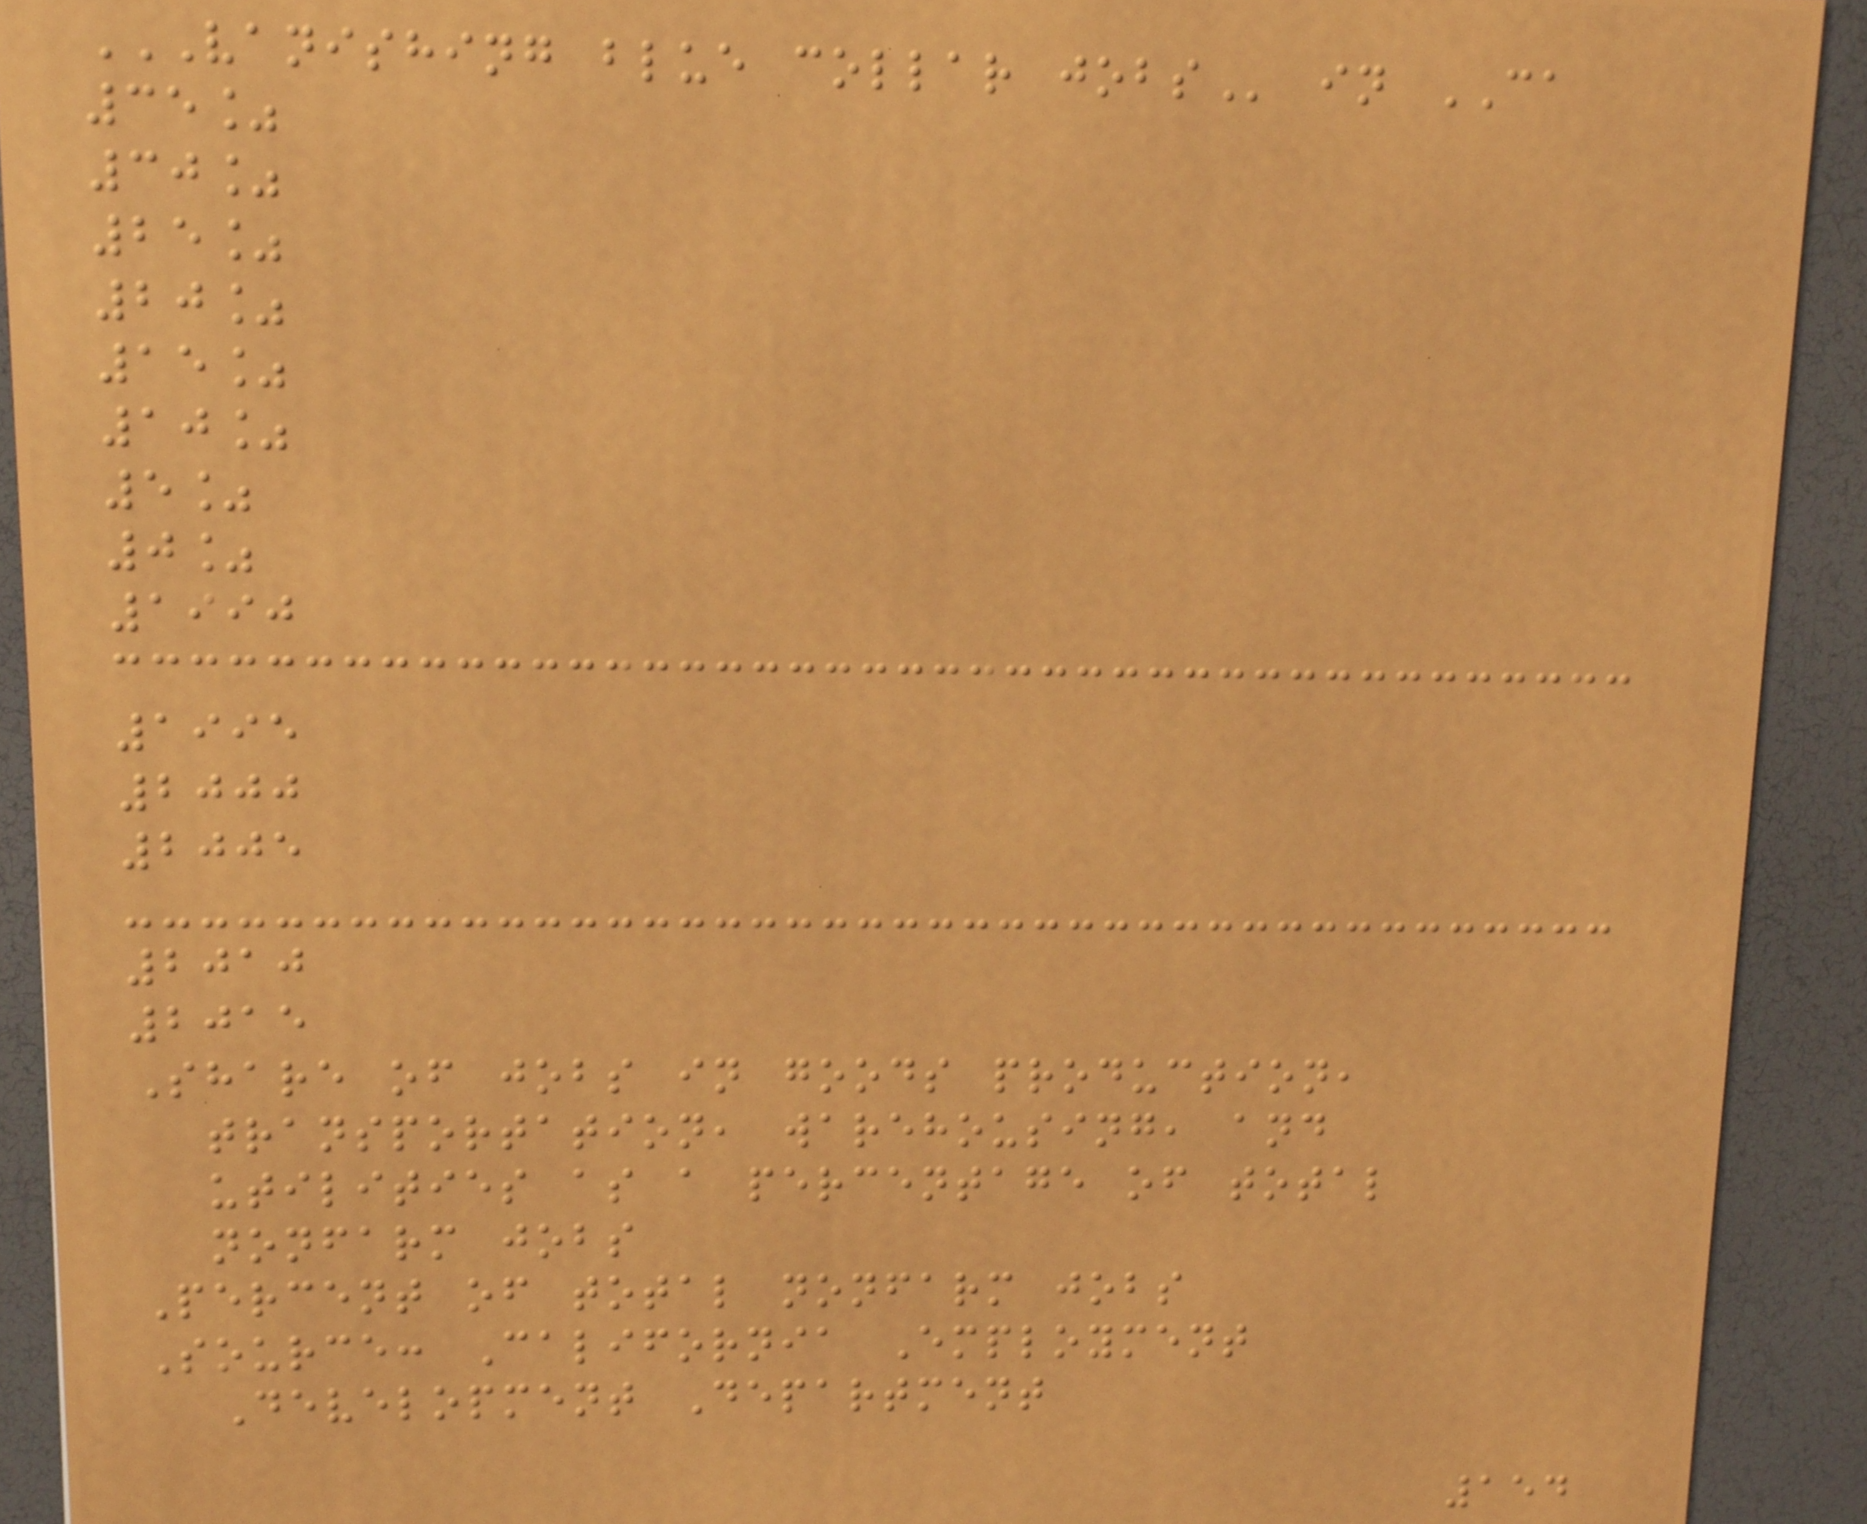VANISHING BLUE COLLAR JOBS in CA
35%
30%
25%
20%
15%
10%
5%
0%
1990
1995
2000
2005
2010
2015
Share of jobs in goods production,
transportation, warehousing, and
utilities as a percentage of total
nonfarm jobs
Percent of total nonfarm jobs
Source: California Employment
Development Department
154
